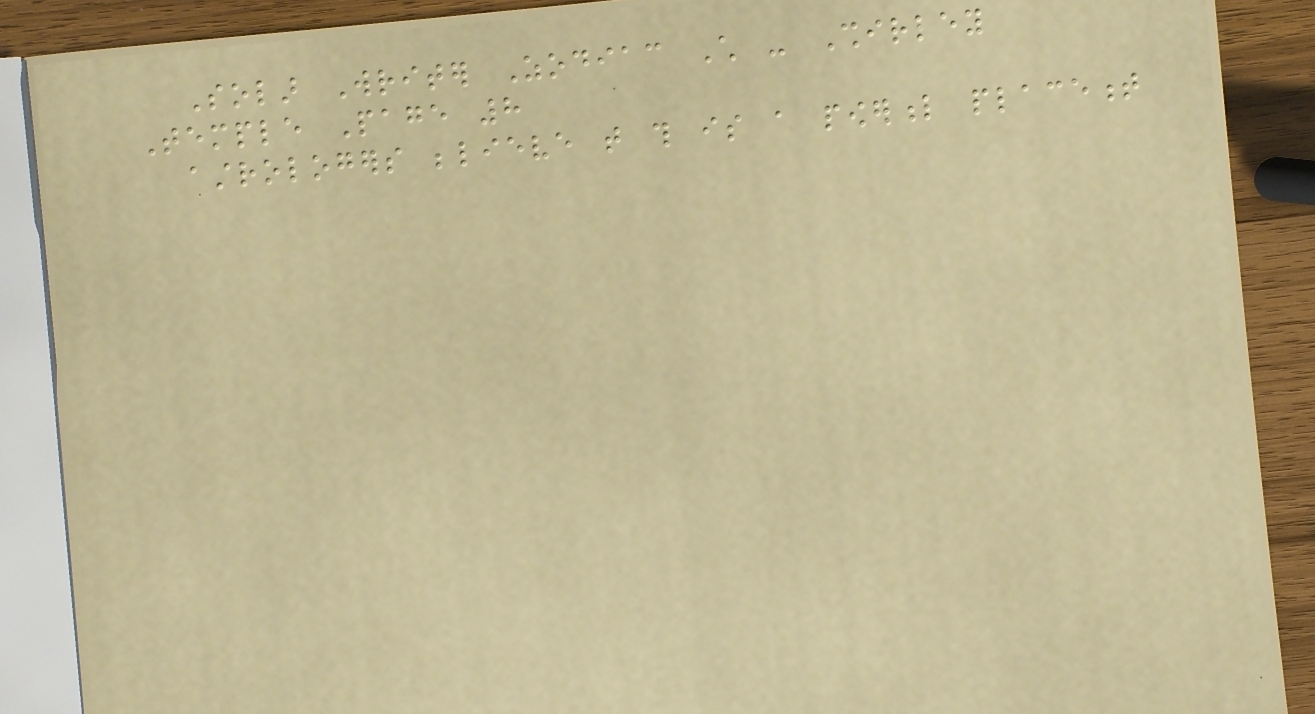Solar Writer Zodiac Child - Shirley
Temple Page 8
astrologers believe that this is a powerful placement
